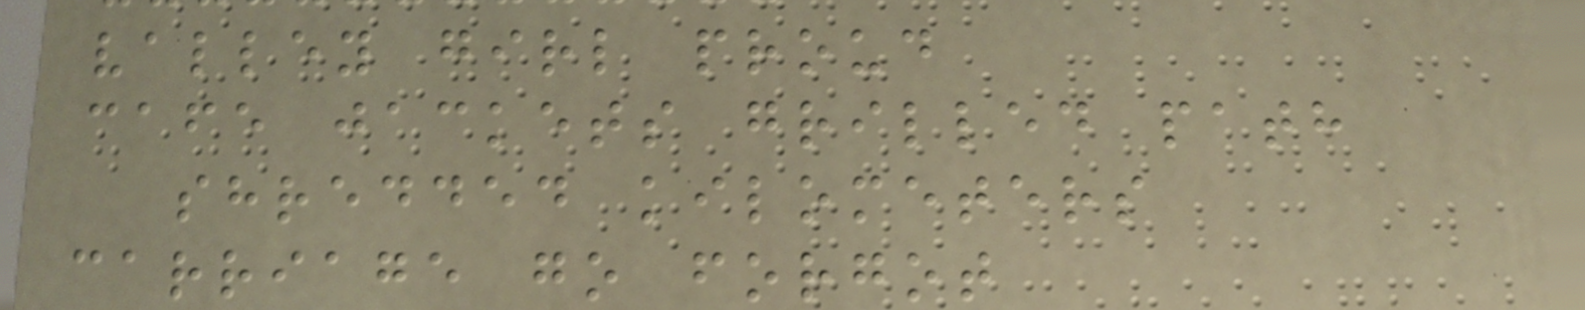valley girl proud
cafe jackets grilled path
shredded kilometers
carriage go forgot
